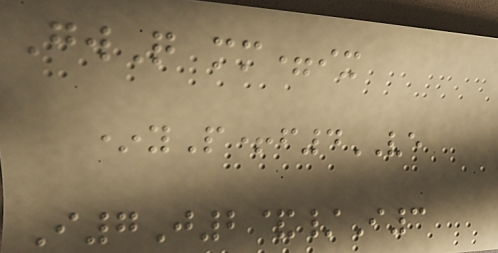GwQ mm=ix
*yP+f4VE
I7J2&/I3
